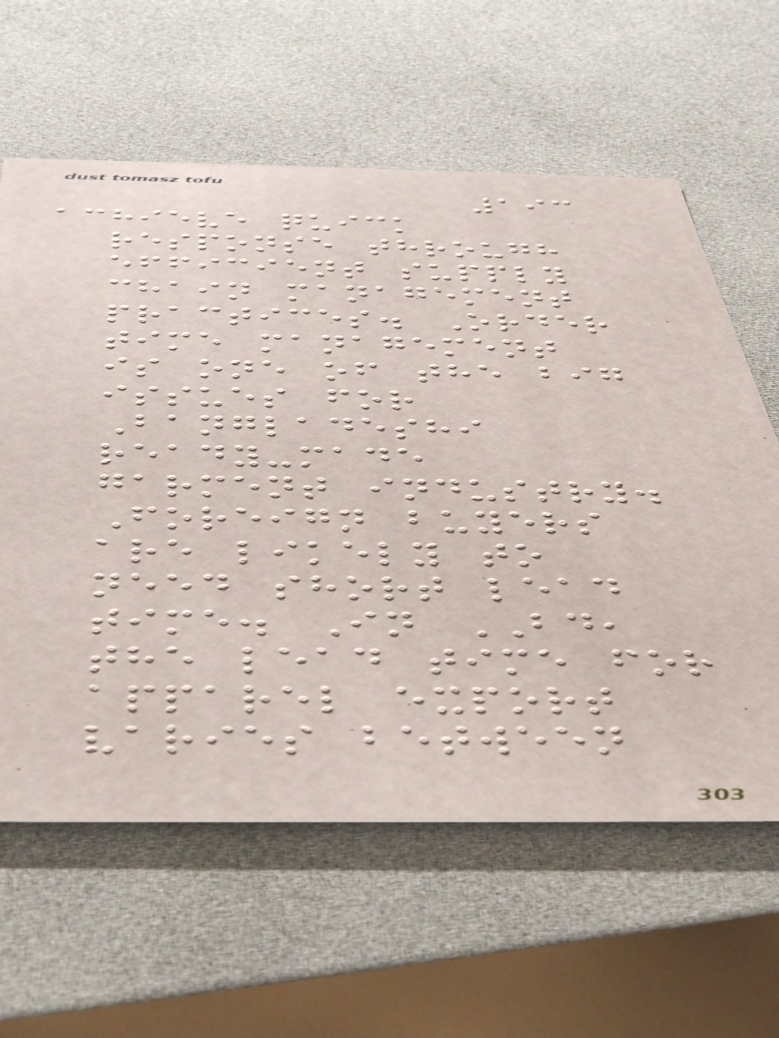193
achieve quick
response through
efficient supply
chain management
practices. Order
time management
is one of the big
issues for
Bangladeshi
ready-made
garment industry.
Foreign buyers
are likely to
need short lead
time. In BD,
the lead time for
apparel export
varies between
